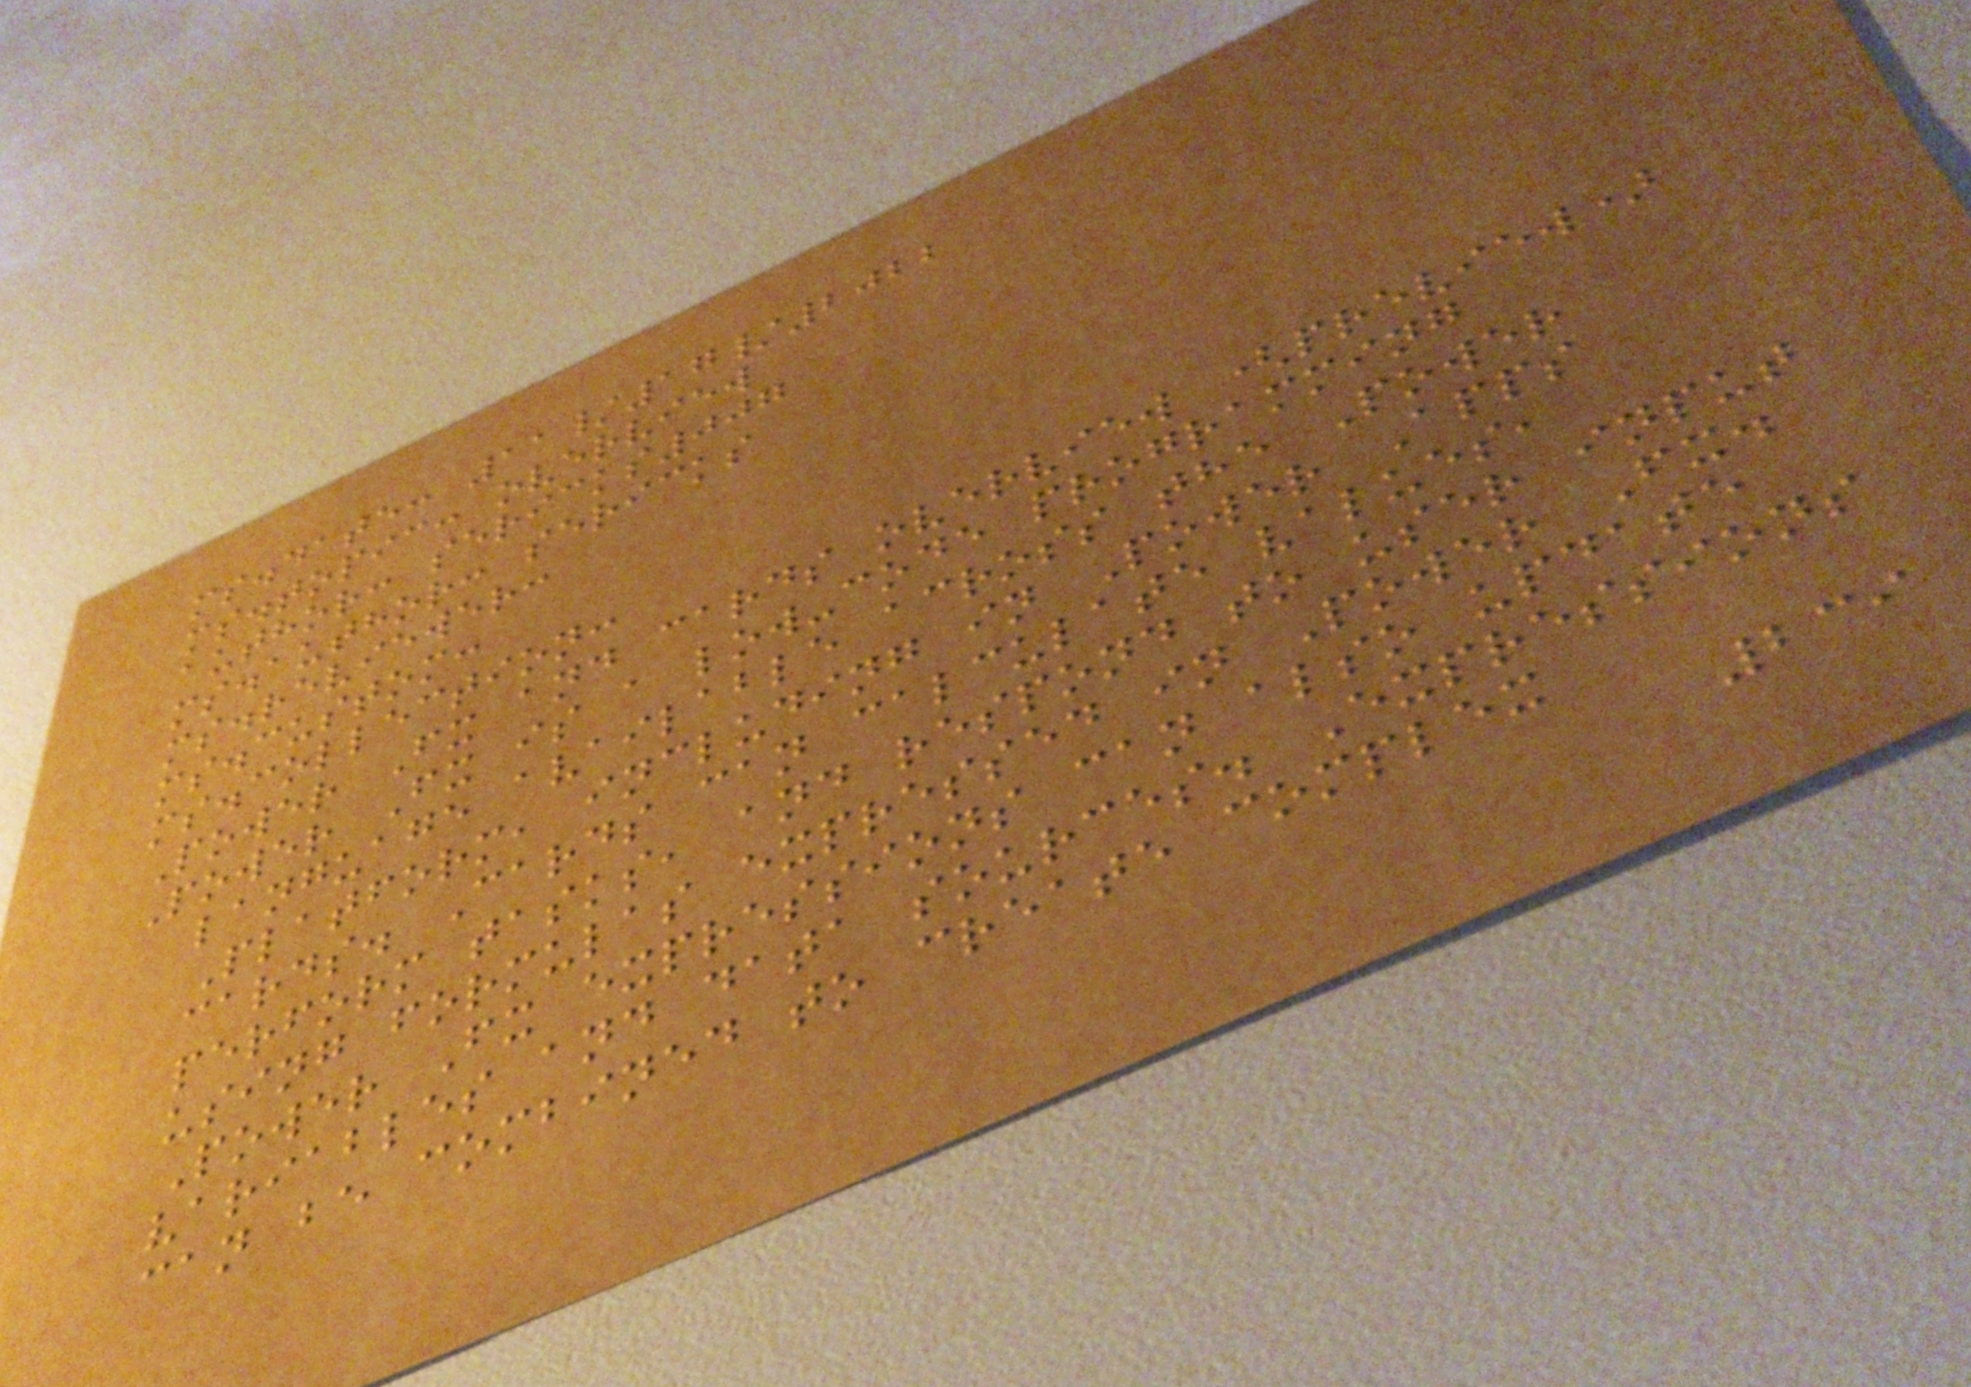ms.date: 11/17/2022
ms.topic: overview
author: sericks007
ms.author: sericks
ms.reviewer:
ms.custom:
ms.collection:
Power Fx and cards overview (preview)
Power Fx is a low-code programming
language available across the Power
Platform, including in Power Apps
cards. Cards can calculate values,
perform tasks, and respond to user input
using formulas expressed in Power Fx.
Power Fx expressions can also update
variables and data sources. Expressions
can be combined to create complex
239
